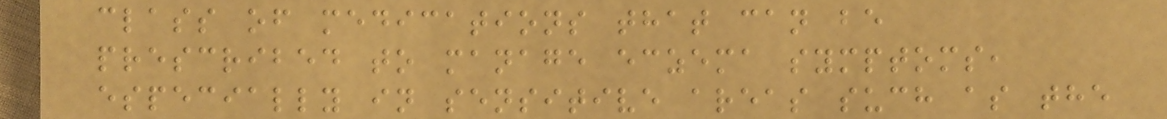class of medications that can be
prescribed to manage eczema symptoms,
especially in sensitive areas such as the
